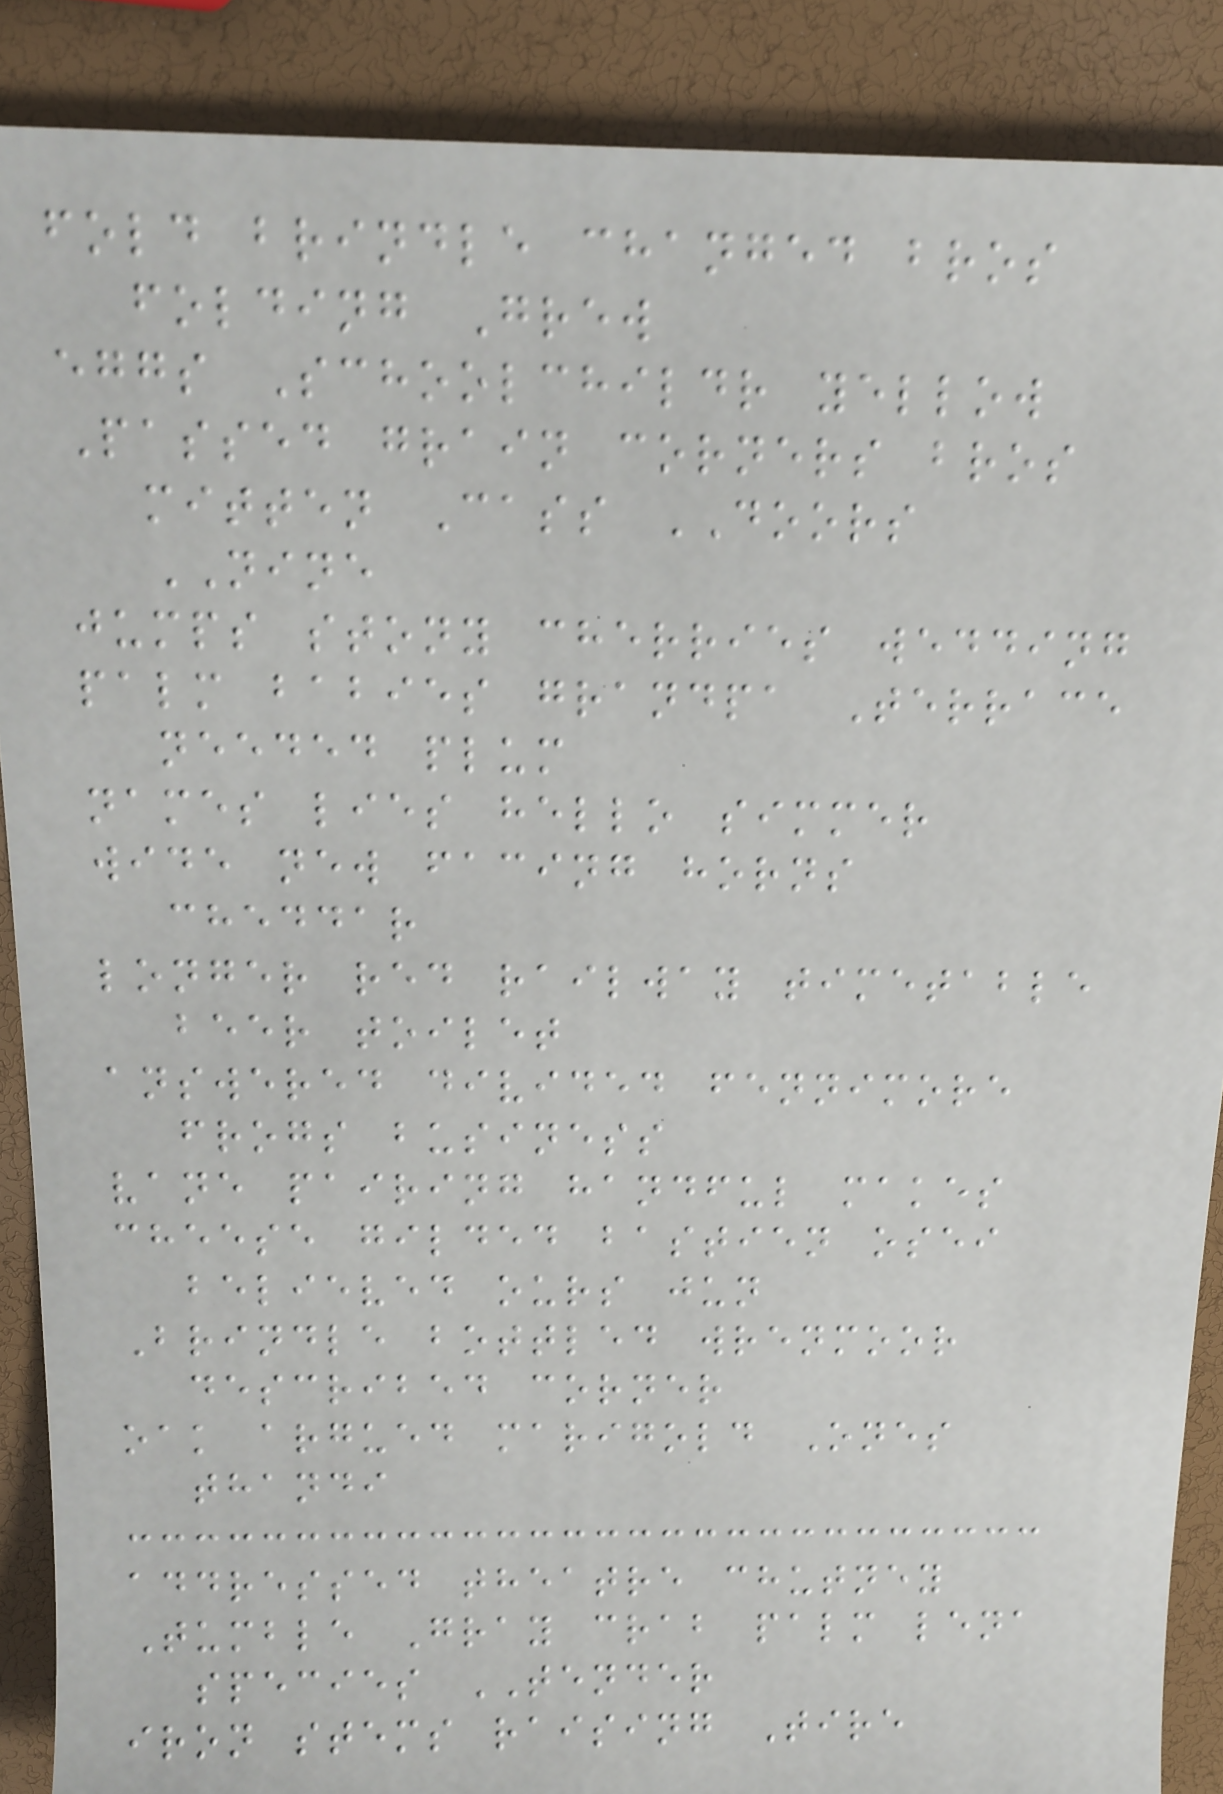fold brindle changed bros
folding Grew
eggs Schoolchildr yellow
Passed grain corners bros
mitten Cass DOORS
NINE
jumps stony cherries wedding
palm babies grandpa Terrace
needed plum
names lies hello simmer
wide new facing horns
cheddar
longer red railway timetable
beer toilet
answered divided fennimore
frogs business
vane pairing handful makes
cheese gilded bastien osei
believed ours jun
Brindle bottled wrenmoor
described corner
oak argued marigold Ones
thandi
addressed theatre chutney
Tumble Gray crab palm lena
species TENDER
iron stems raising Tire
